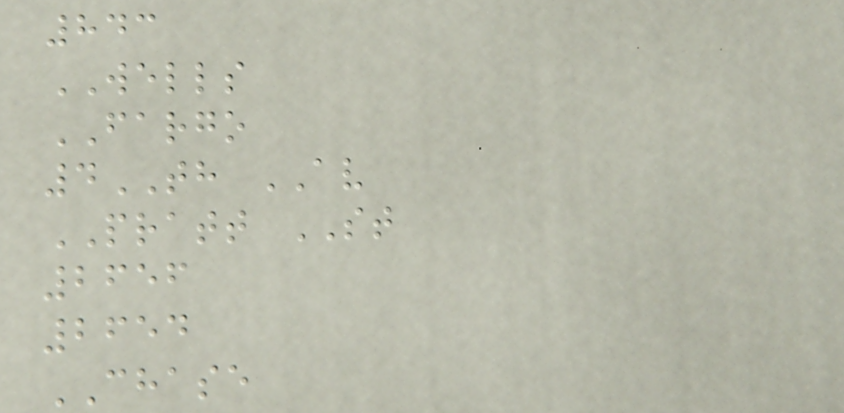843
WELLS
FARGO
4TH AV
PRATT ST
2656
2654
CHASE
